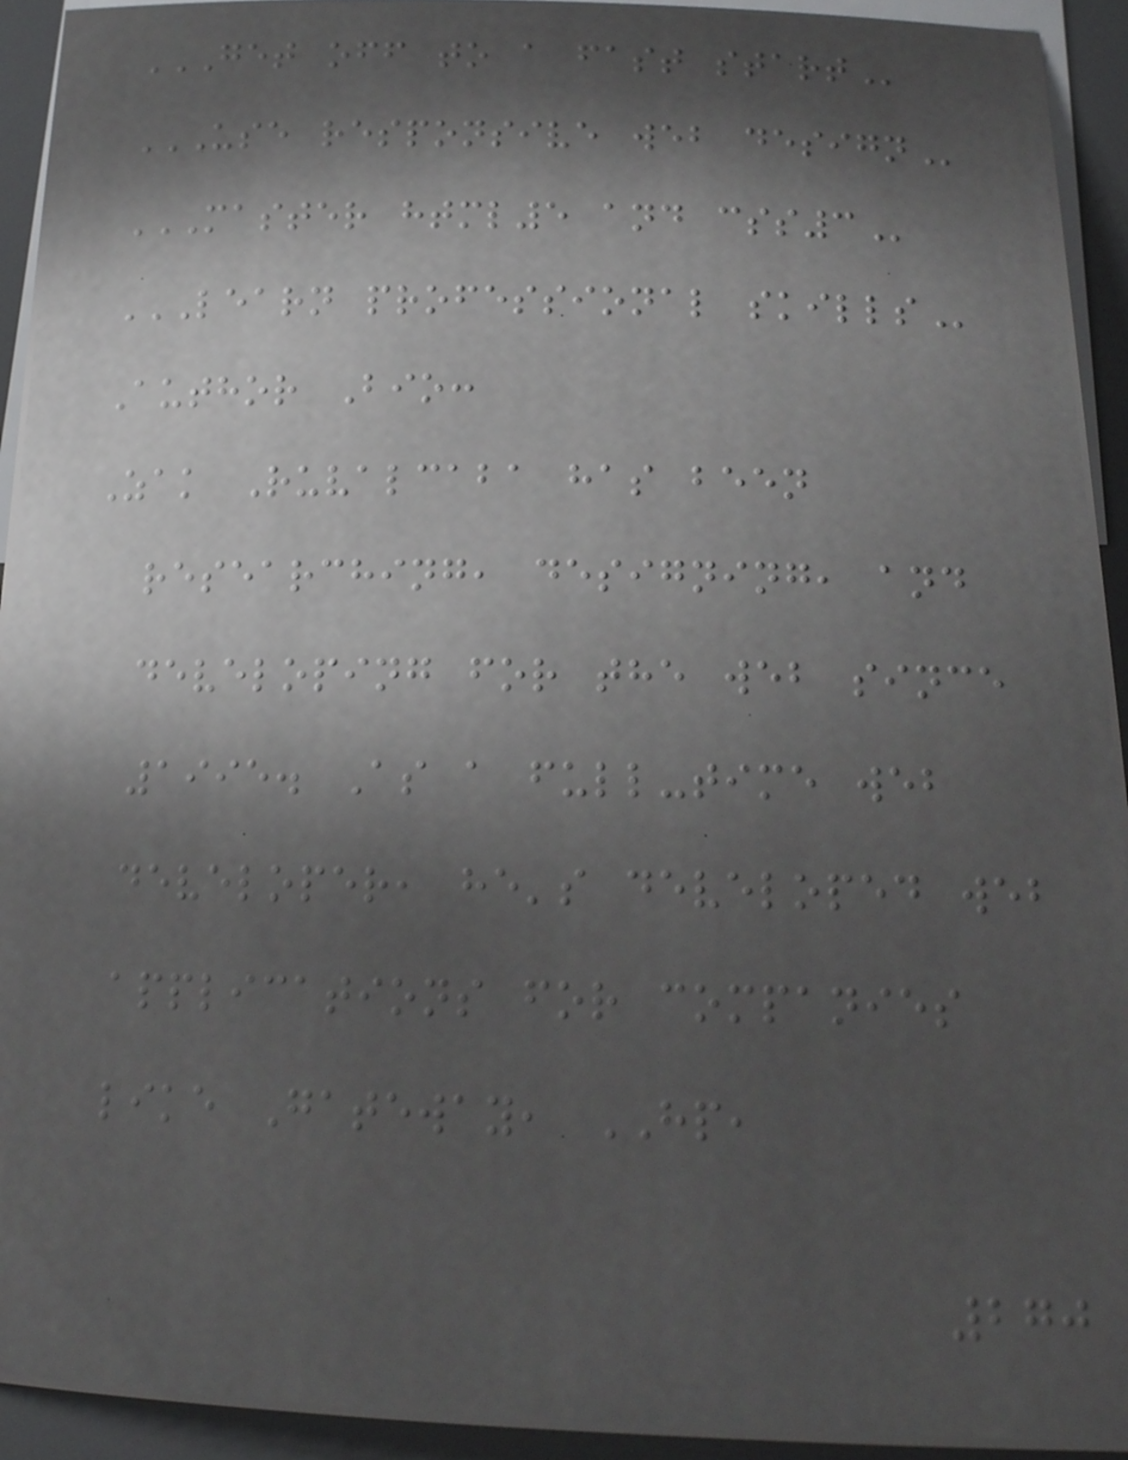GET OFF TO A FAST START
USE RESPONSIVE WEB DESIGN
MASTER HTML5 AND CSS3
LEARN PROFESSIONAL SKILLS
Author Bio:
Zak Ruvalcaba has been
researching, designing, and
developing for the web since
1995. As a full-time web
developer, he's developed web
applications for companies
like Gateway, HP,
270
